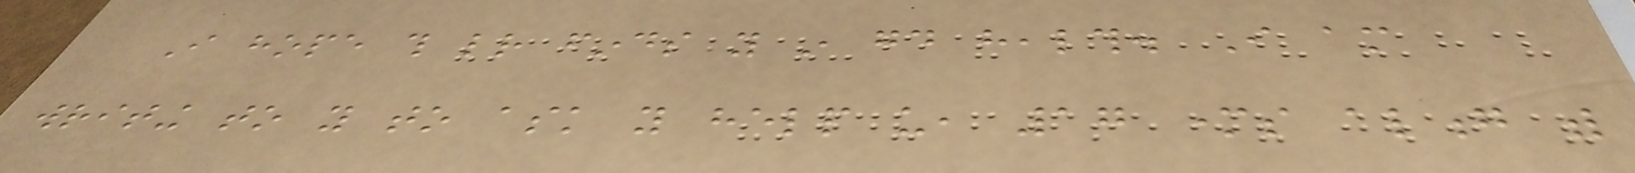I hope this letter finds you in good health. I am
writing to you to ask you help us, 17 mothers along with
